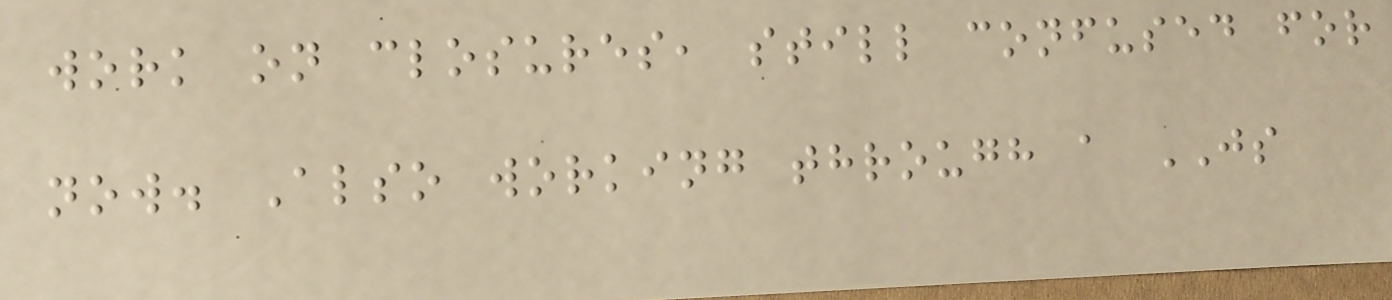work on closures, still confused for
now. Also working through a JS
